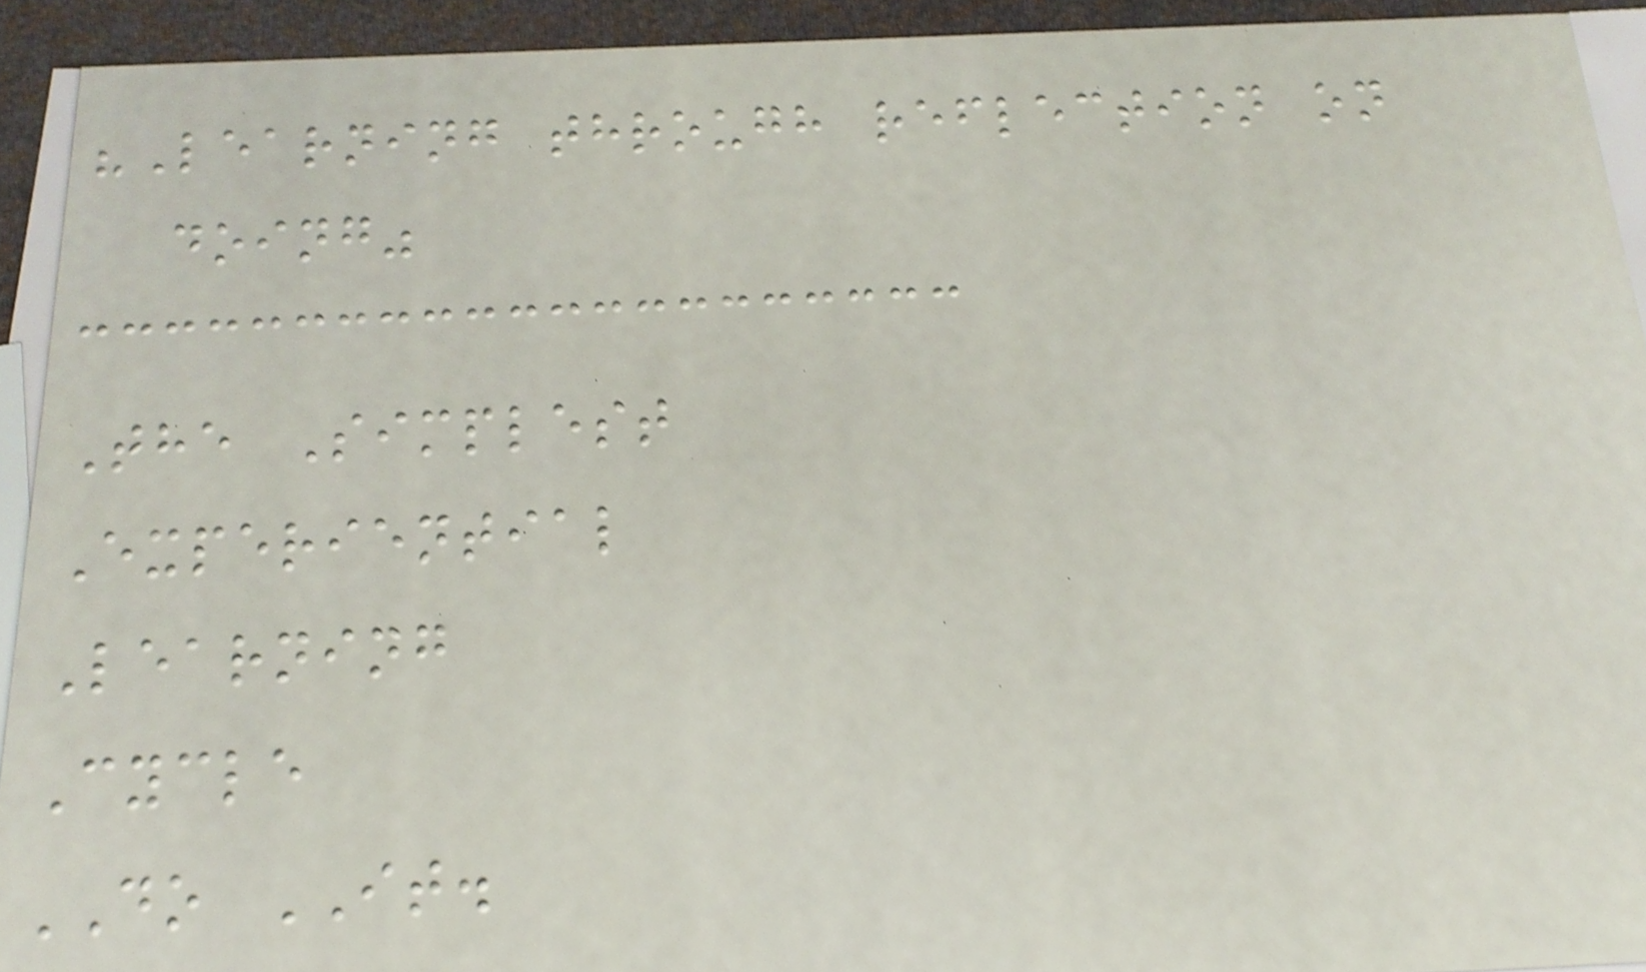"Learning through reflection on
doing"
The Simplest
Experiential
Learning
Cycle
DO IT.
